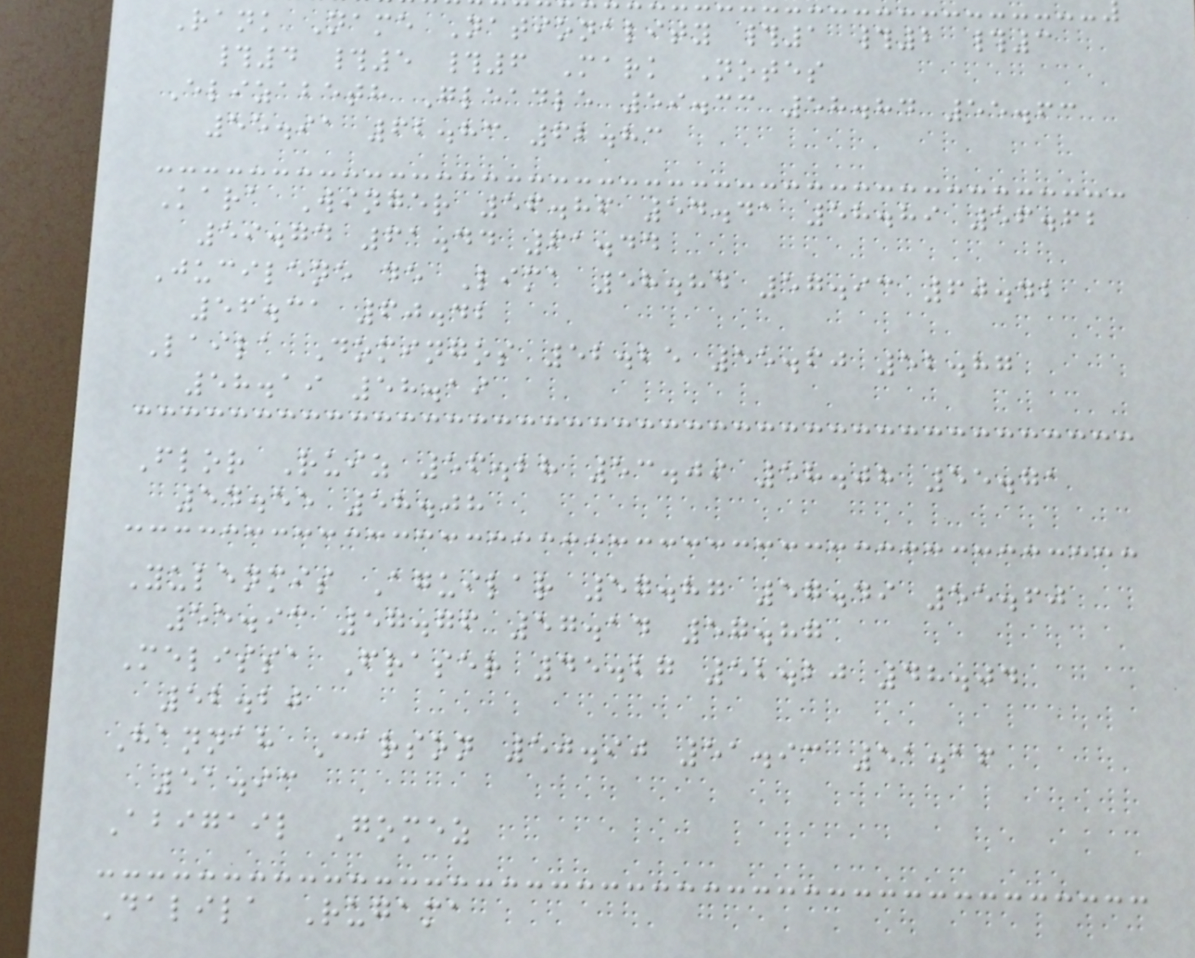Rank Name Nationality #1 #2 #3
#4 #5 #6 Mark Notes
Elizabeth Gleadle 59.33 58.84 55.63
55.91 62.83 62.83
Kara Winger 56.86 54.41 58.89 56.62
59.74 61.44 61.44
Jucilene de Lima 58.84 57.93 60.42
56.31 60.42
Laila Domingos 52.25 55.60 52.87
58.19 58.19
Flor Ruiz 56.28 53.09 58.08 55.71
54.55 58.08
Yulenmis Aguilar 57.87 57.49 55.60
55.93 57.76 57.14 57.87
Melissa Fraser 45.27 52.20 48.04
52.20
Hannah Carson 50.90 51.93 51.16
51.93
Abigail Gomez
Dalila Rugama
